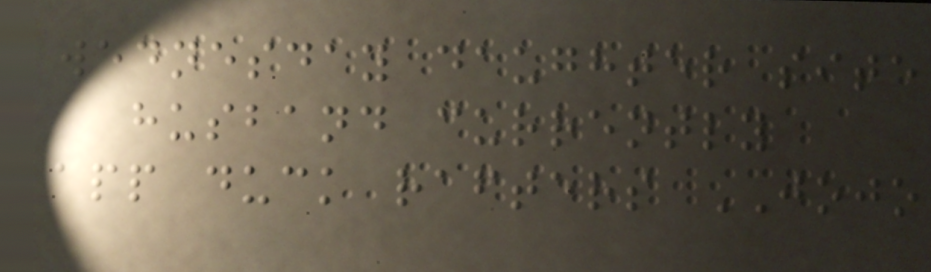wednesday daughter site
husband currently
app duck rafters JOJO
